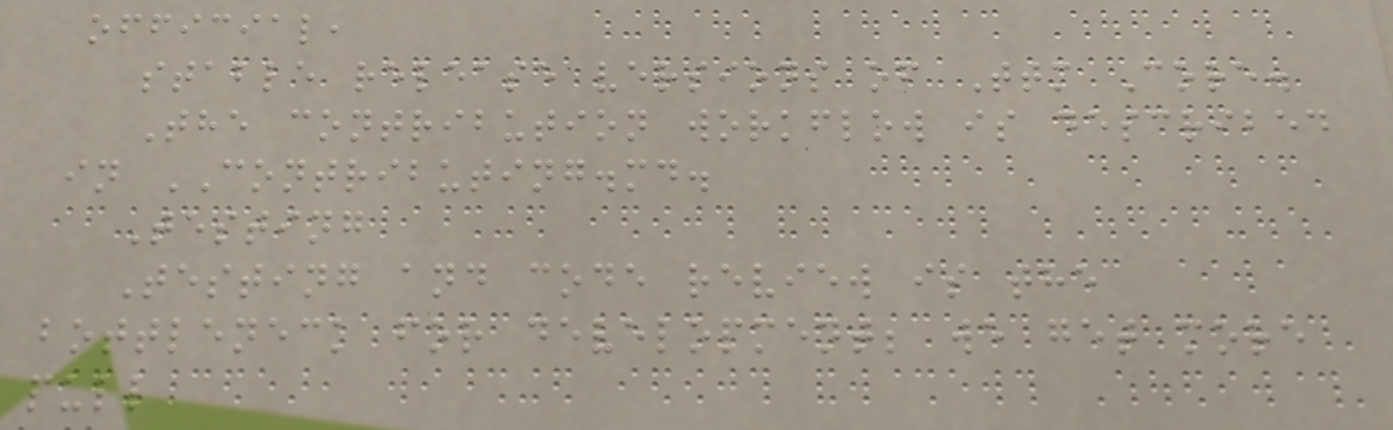official,
stable release versions of Ttm Core.
The contribution workflow is described
in CONTRIBUTING.md.
Testing
Testing and code review is the
bottleneck for development; we get more
pull
